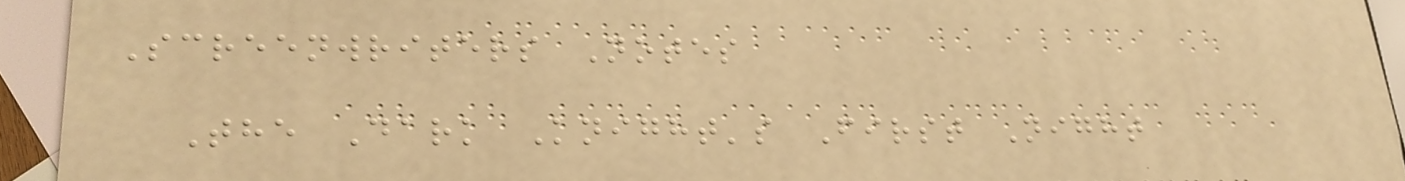Screenwriters Notes
The Dark Knight's First Night
